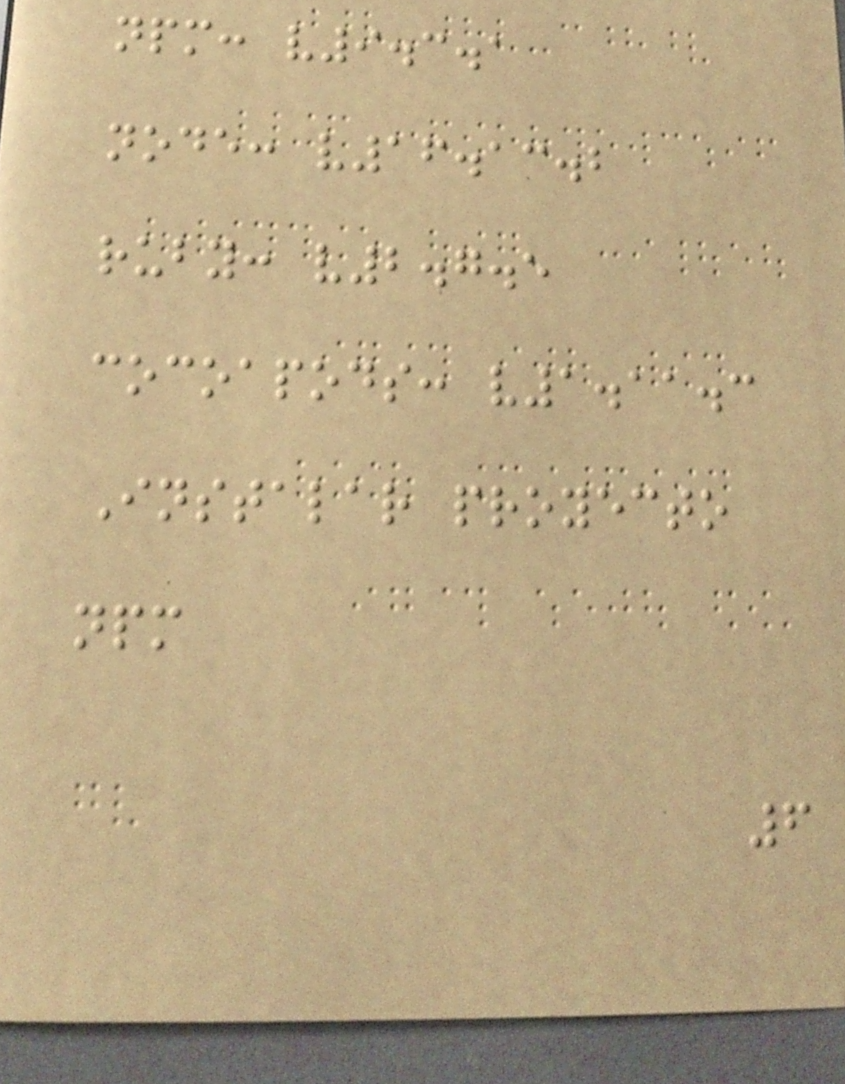npm: v9.3.1
node: v16.13.2
ruby: v2.7.5
cocoapods: v1.11.3
Instalar proyecto
npm
6
